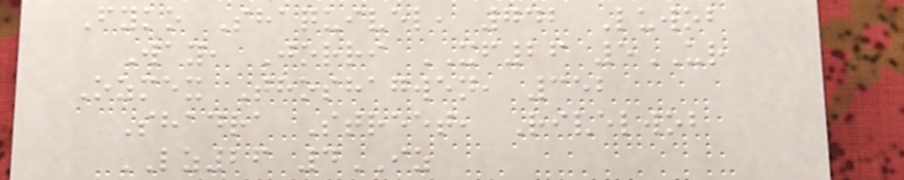Fyko Shaquivel, 742 Luwob
Way, Jorri XF26 5UR
Ozmex Thoshagwen, 352
Shadra Street, Rivelwob
LZ26 4IZ
